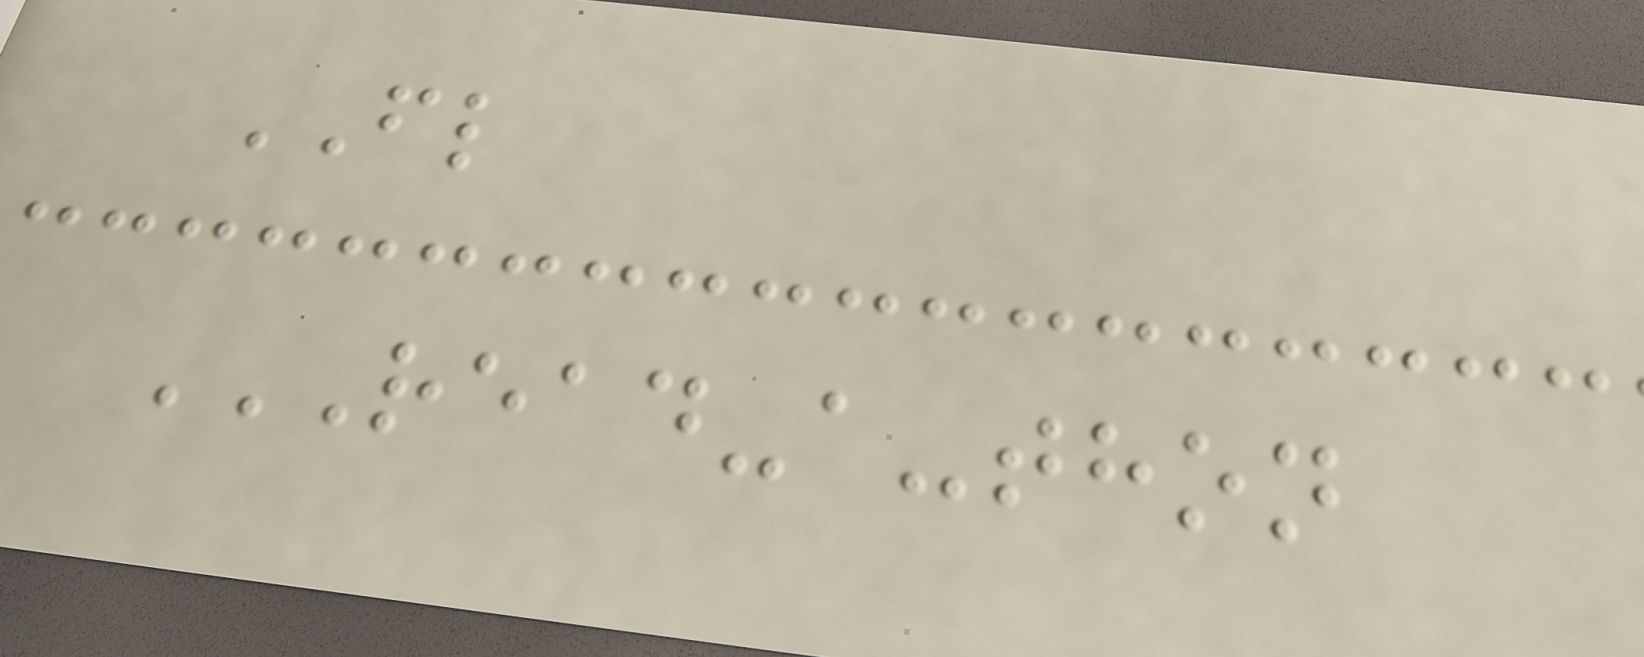FL
READ-A-THON
